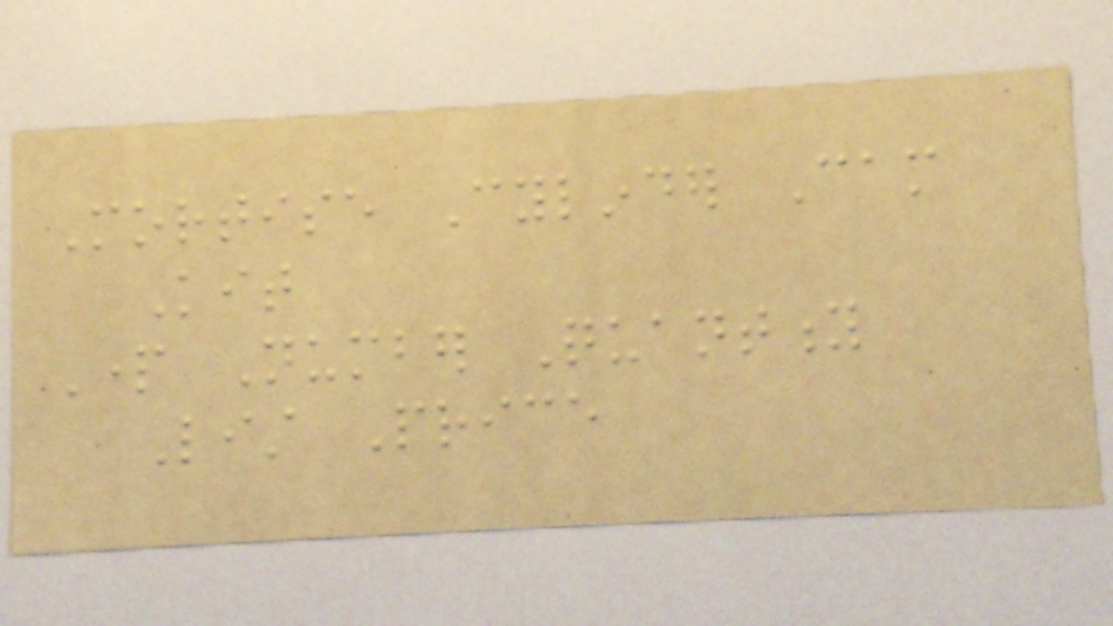Mortise Cylinder Cam
Kit
Part Number Quantity
List Price
